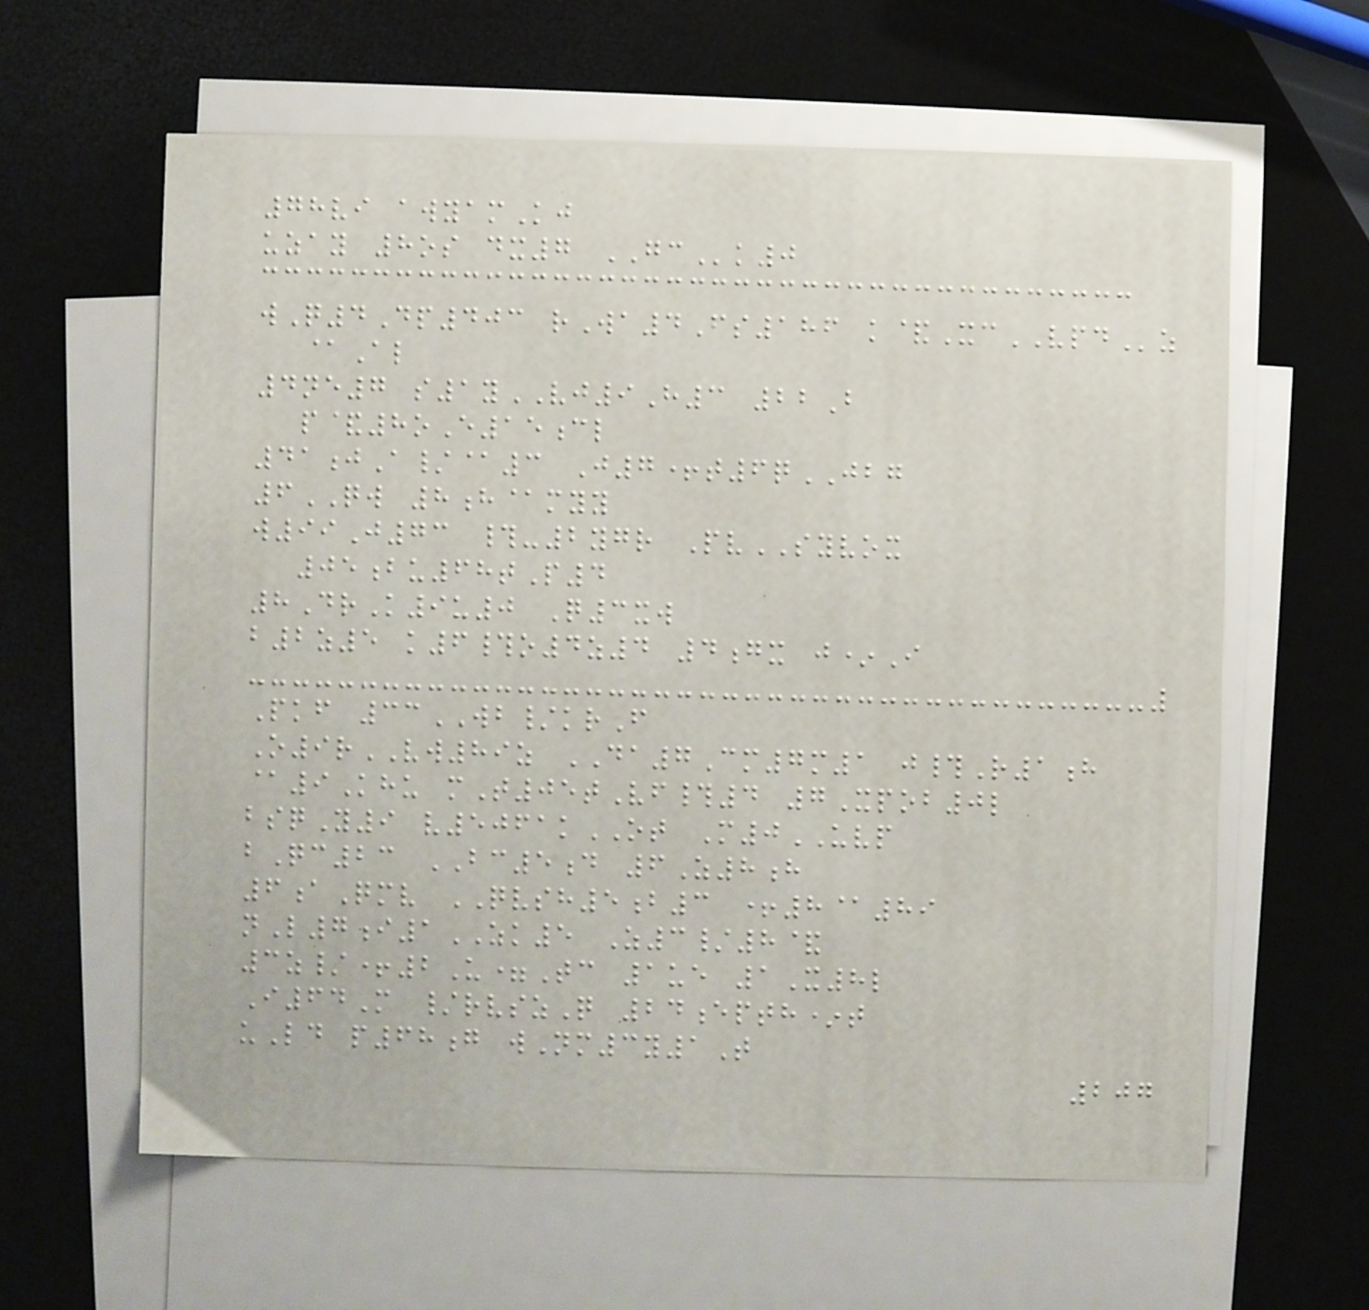78vi awyamKj
uzay 8os dx7 GCk0
wQ4Dp403 rWa4Fs186 k&XcVPDz
@Al
4ne7 s1yVJ9H3 22B
p&8oE15cl
41jA/@3 J7+t6qJBG
6QW 8h@myy
w99J73 #-2ygr PvSYVOX
05bu68tP4
8DrK9u0 Q3xw
b2z5 k6#o4z4 4gx j*I
Pkf 33WB/krF
O9rVW89z DA7Cm7m1 j#R1h
@9Khu mT05tVf#4 7Xpob0l
bsqY9 v5061kOT M0UVP
bQc23 BC5d 6Z8h
6aQmv QVSH5b3 +8@89
nL7i1ZK5 Z3/8&
3z/+2U=Tc 1ue 1X8l
I64M /rvszQ 24epth*t
uLd p68g wNm3y1T
207
